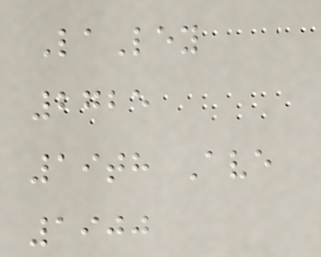LaLey
2725
19th Ave
1900
